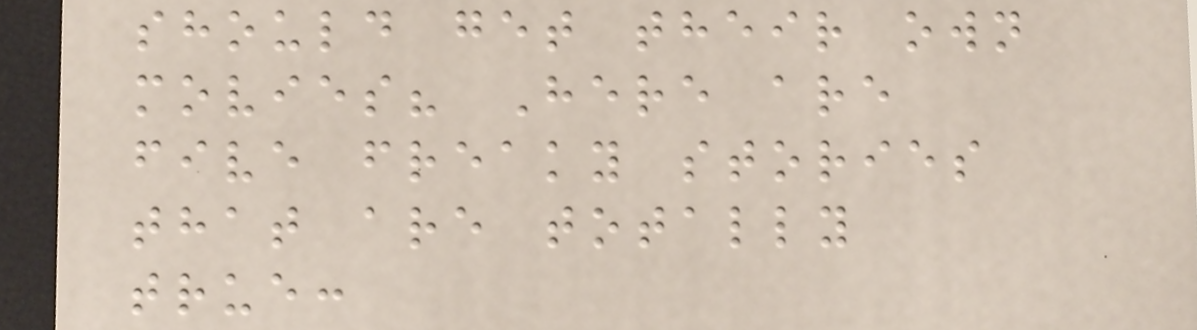should get their own
movies? Here are
five freaky stories
that are totally
true:
